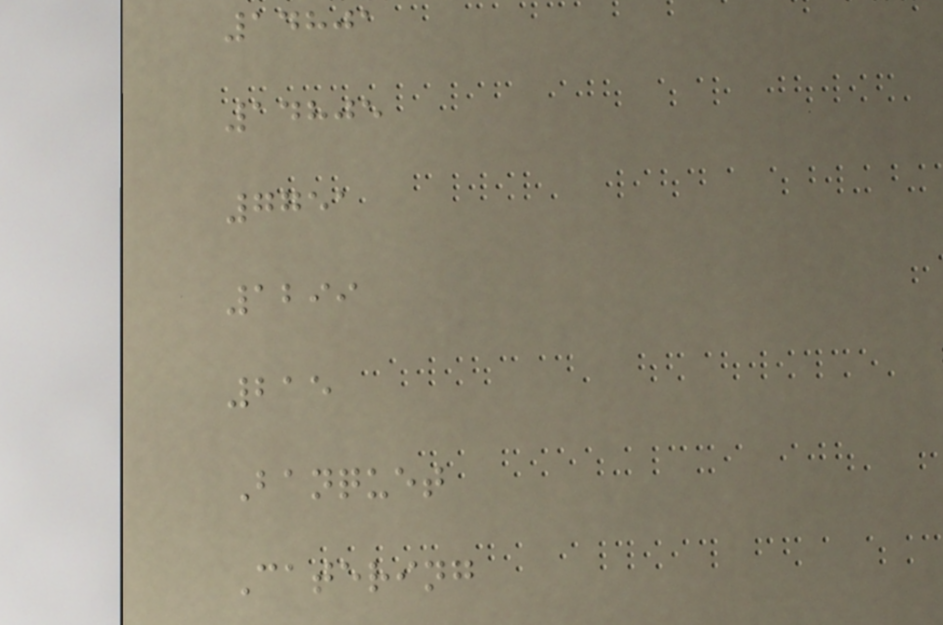14801
14805
7751
1299
215
Banquet
Catering
